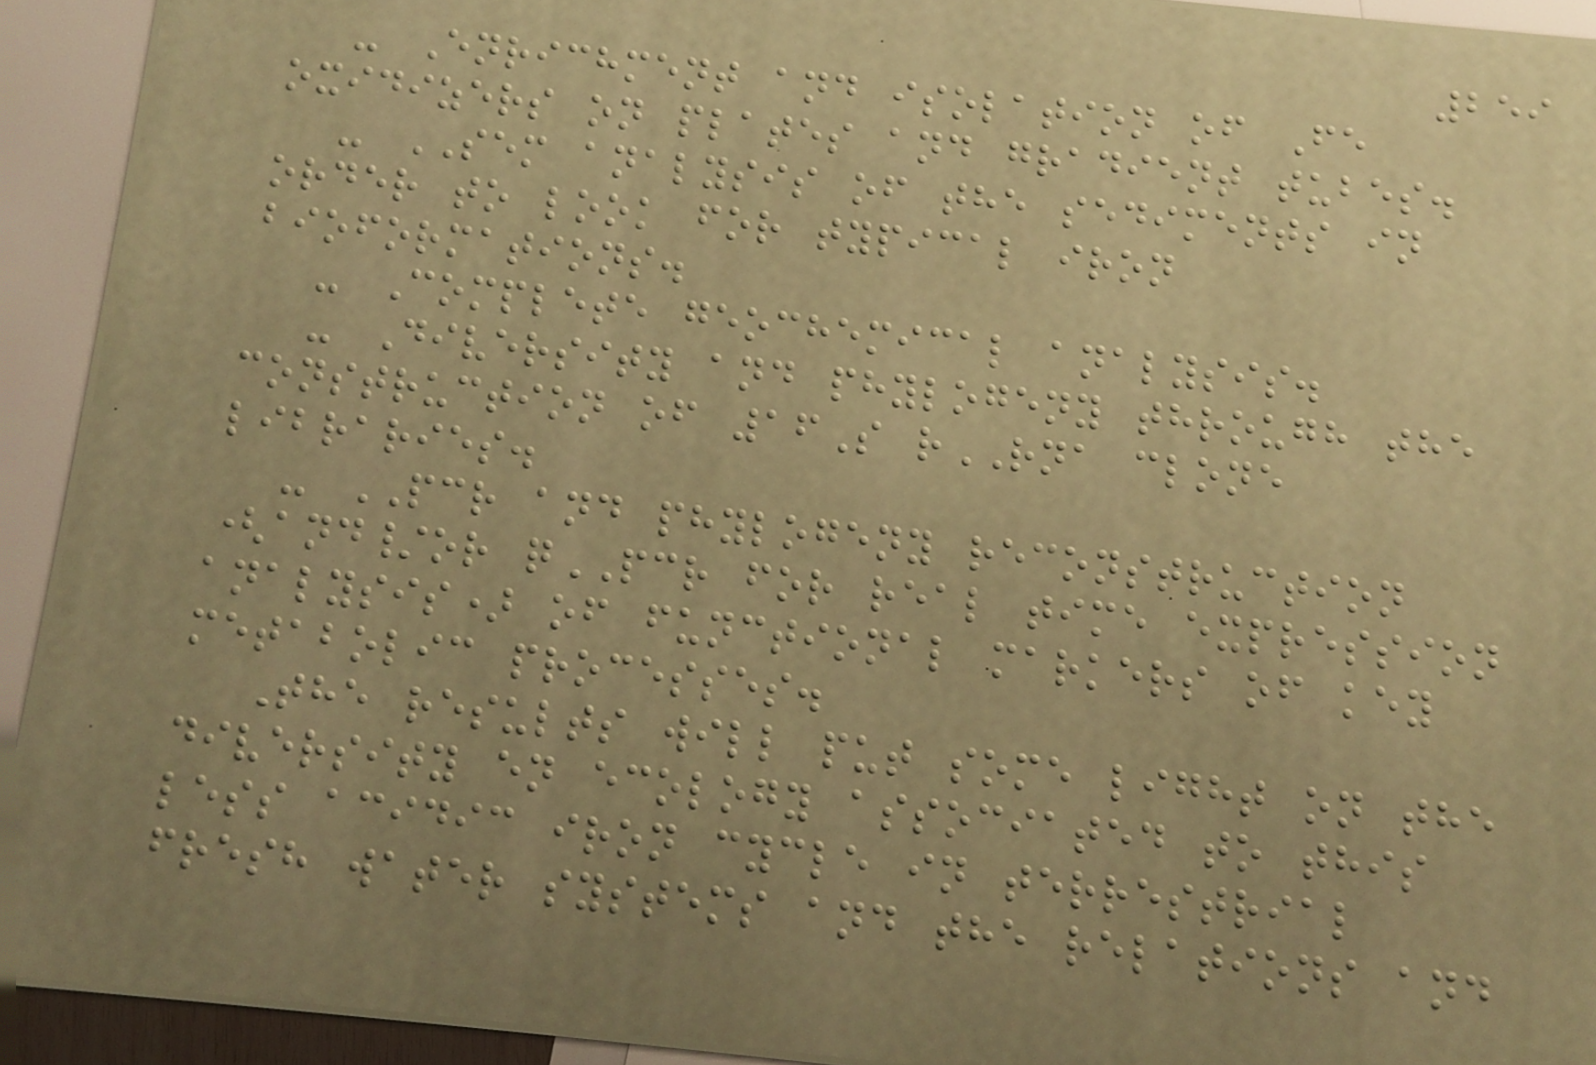259
- Enrichment and isolation of Fe
oxidizers on plates and gradient tubes.
- SEM analysis of the sediments in
order to look for typical iron
bioformations.
- Complete geochemical analysis.
- Diversity and phylogeny through the
construction of 16S rRNA clone
libraries.
- PCR and phylogeny reconstruction
(and/or qPCR for real time expression
analysis) of functional markers of key
metabolic processes.
The results will put some light on the
diversity en ecology associated to this
less acidic iron cycle in terrestrial
fresh water systems and the relations and
